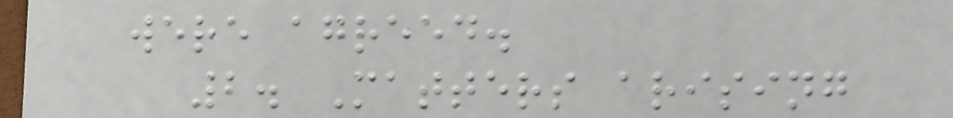were agreed.
2. Matters arising
